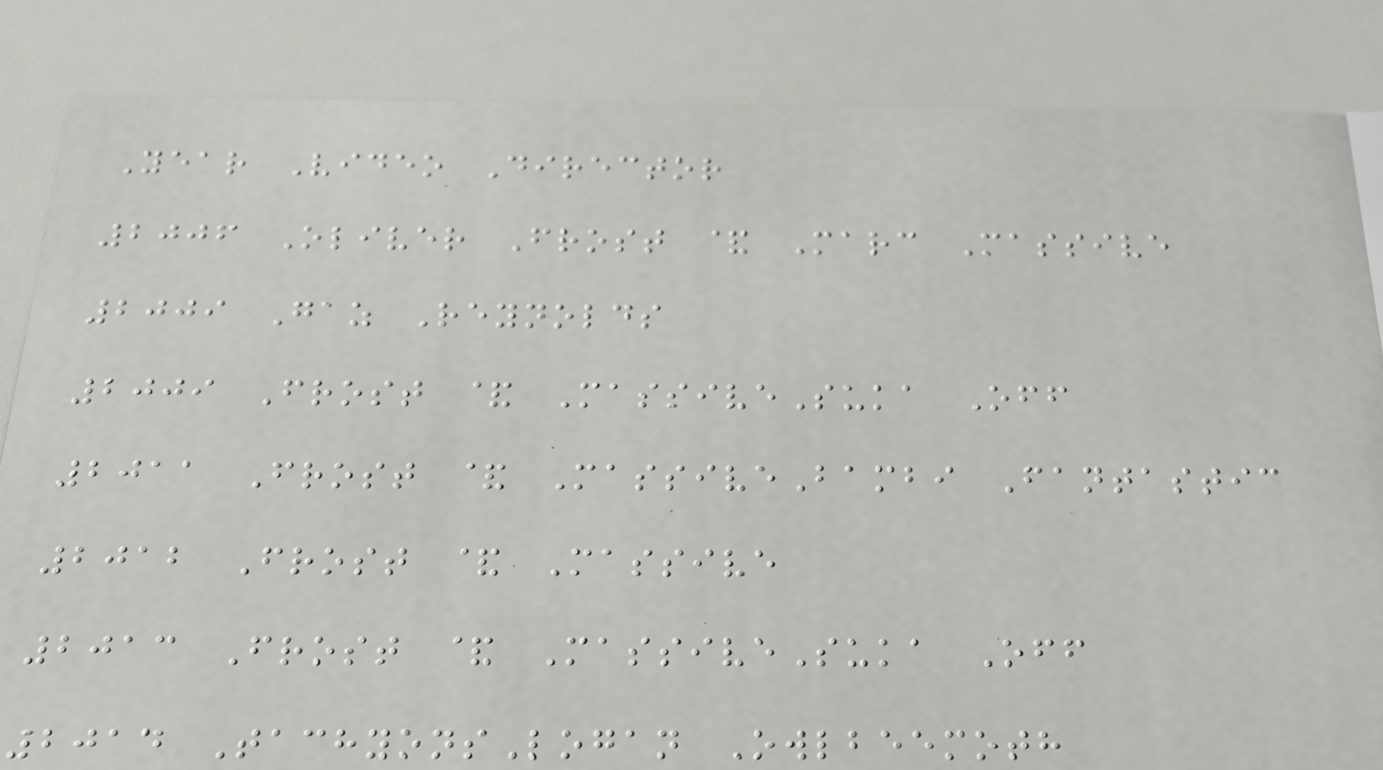Year Video Director
2006 Oliver Frost & Marc Massive
2009 Gaz Reynolds
2009 Frost & MassiveSuka Off
2011 Frost & MassiveBambi Fantastic
2012 Frost & Massive
2013 Frost & MassiveSuka Off
2014 TachyonsLogan Owlbeemoth
